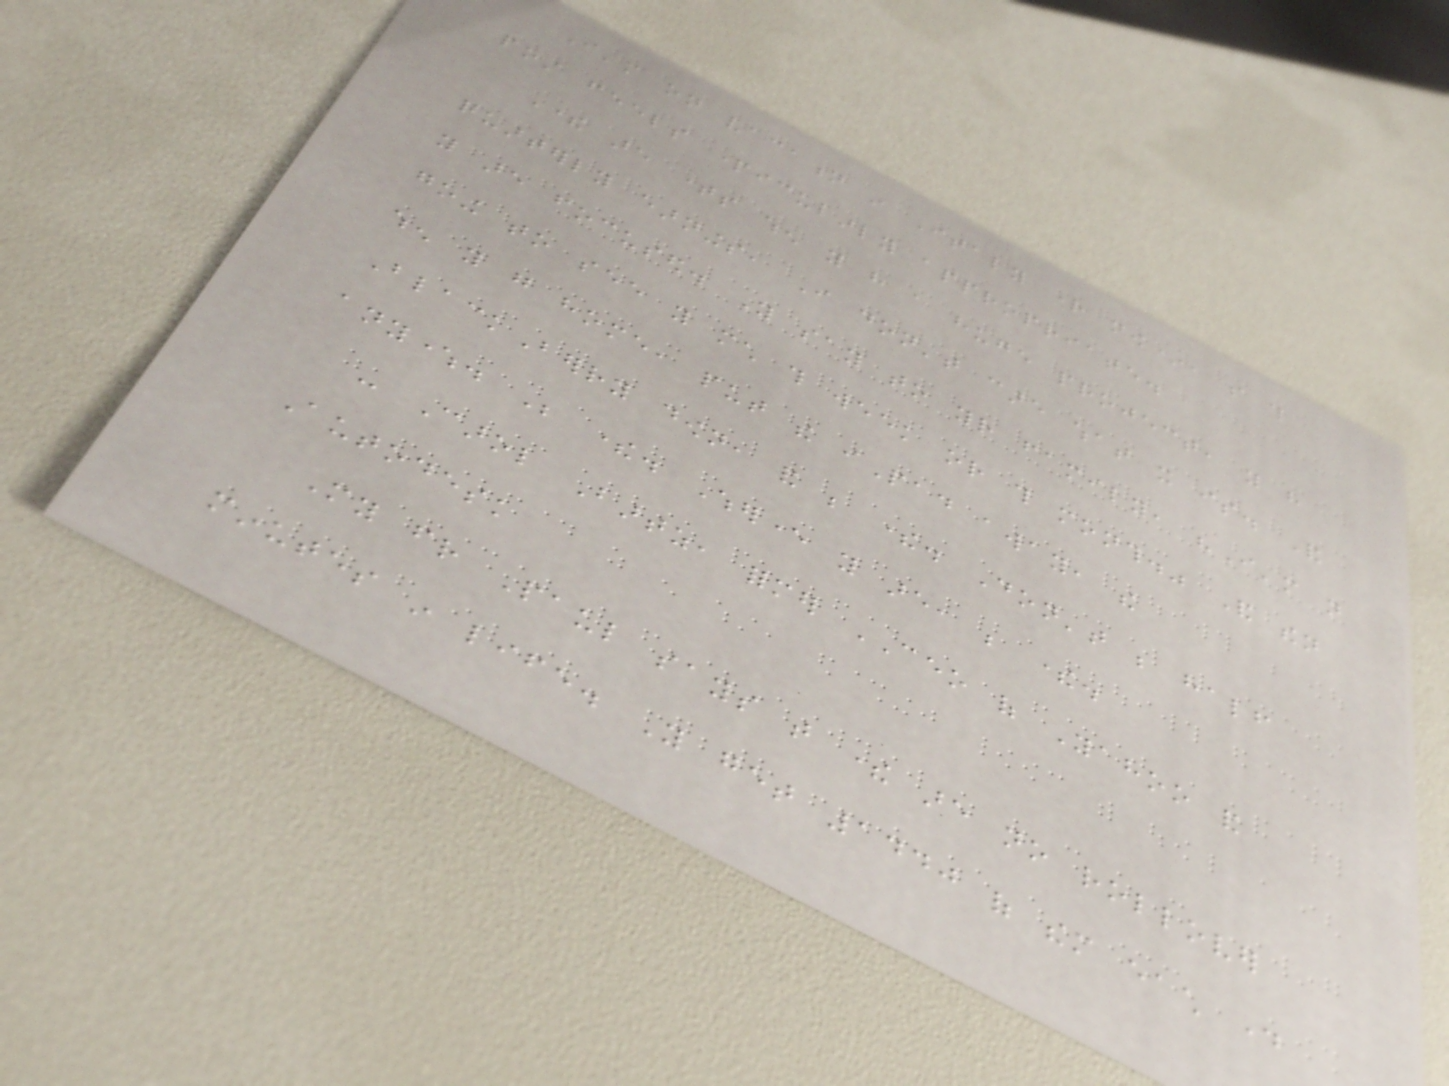I'm on vacation in Italy right now*, so this
post feels particularly appropriate.
There are times when you have a huge project, you have
quarterly earnings, I don't care what it is. And
you are focused. You say to your family, "I'm not
going to see you much this week or this month." And then
when you go home, put the iPad away, the
BlackBerry down, and be there. Don't be half
anywhere. Be there. Wherever you are, be there.
- Carol Bartz, former CEO of Yahoo and
Autodesk
My friend Paul says that there are no rollover
minutes in life. You get 1440 of them each day
